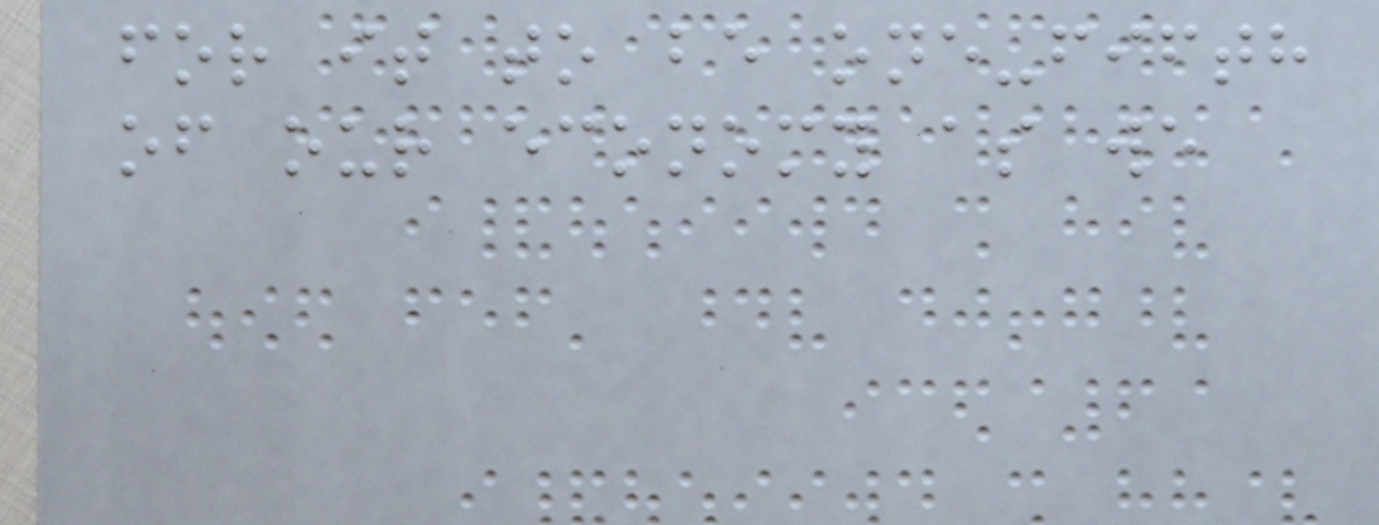for it to be one-fifth
of our economy as we
